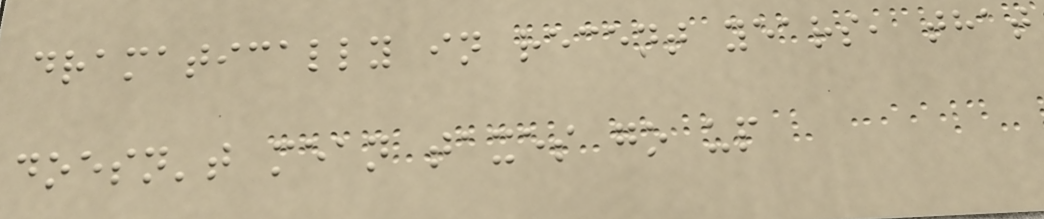dramatically in recent years, that
doesn't mean taxes go up
